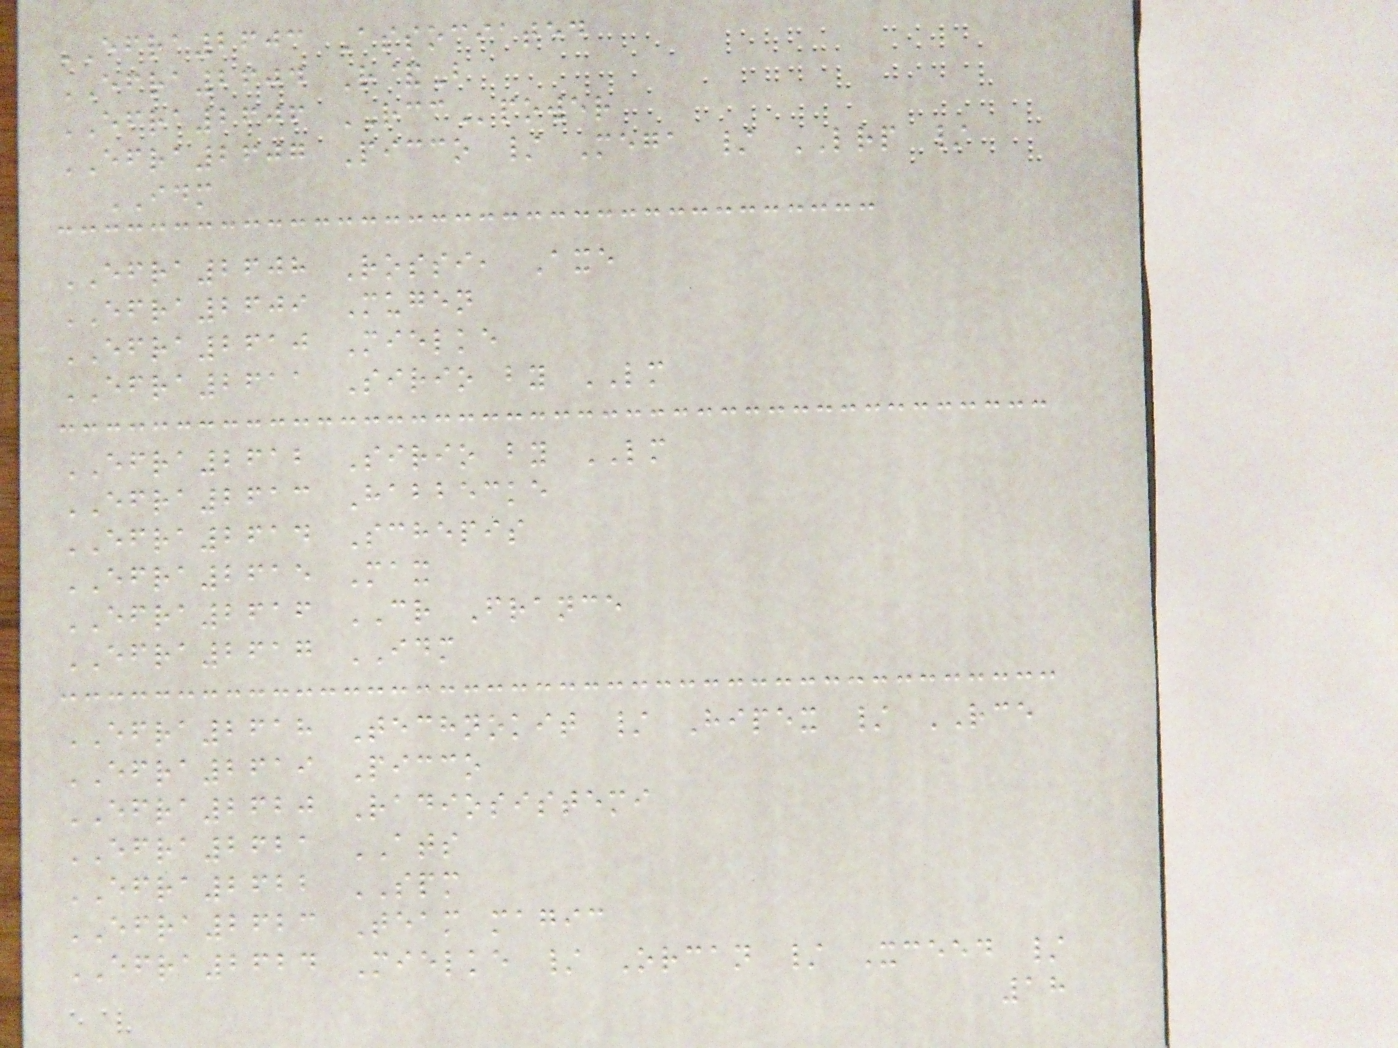EFRA2603 Associated
EFRA2604 R&B
EFRA2606 RCCpower
EFRA2607 Picco / Mega / LRP /
IDM
EFRA2608 Rossi, Axe
EFRA2609 Mugen
EFRA2610 Mielke
EFRA2611 Sirio by LM
EFRA2612 Sirio by LM
EFRA2613 Habbecke
EFRA2614 Schepis
EFRA2615 Max
EFRA2616 CR France
EFRA2617 IDM
EFRA2618 Technokit / Hipex / RCE
EFRA2619 Picco
EFRA2620 Radiosistemi
EFRA2621 ATS
EFRA2622 SPM
EFRA2623 Team magic
EFRA2624 Mielke / Orcan / Xceed /
18
